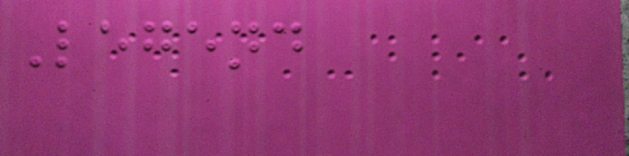Legend
